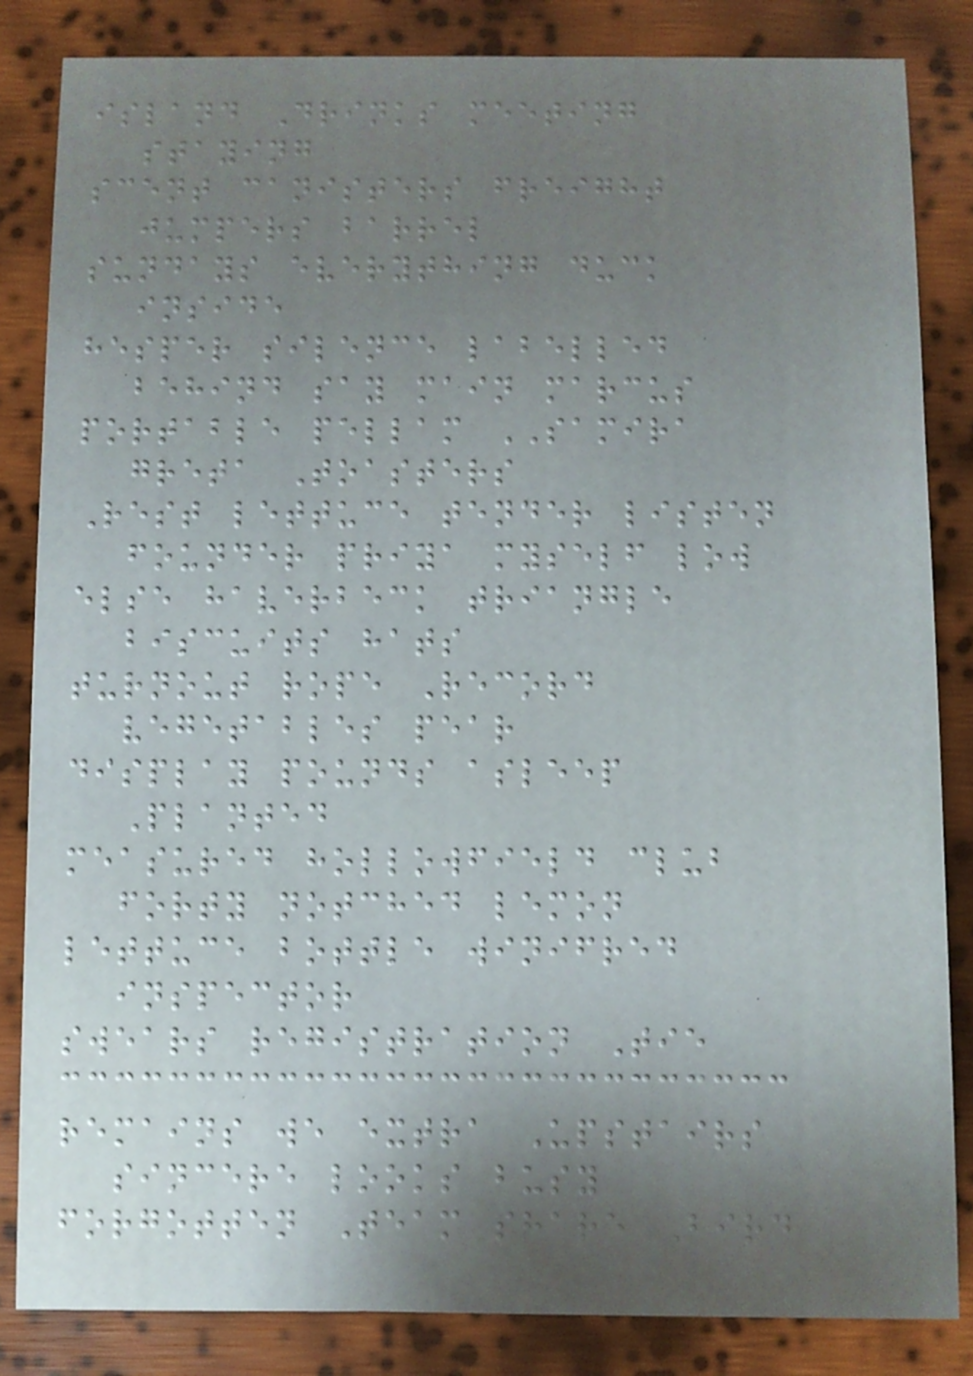island Drinks meeting
staying
scent canisters freight
jumpers barrel
sundays everything duck
inside
hesper silence labelled
behind say main marcus
portable pellam SAMIRA
greta Toasters
Rest lettuce tender listen
founder priya myself low
else haverbeck triangle
biscuits hats
turnout rope Record
vegetables pear
display pounds asleep
Planted
measured hollowfield club
forty notched lemon
lettuce bottle winifred
inspector
swears registration Tie
remains we extra Upstairs
sincere looks busy
forgotten Team share Bird
